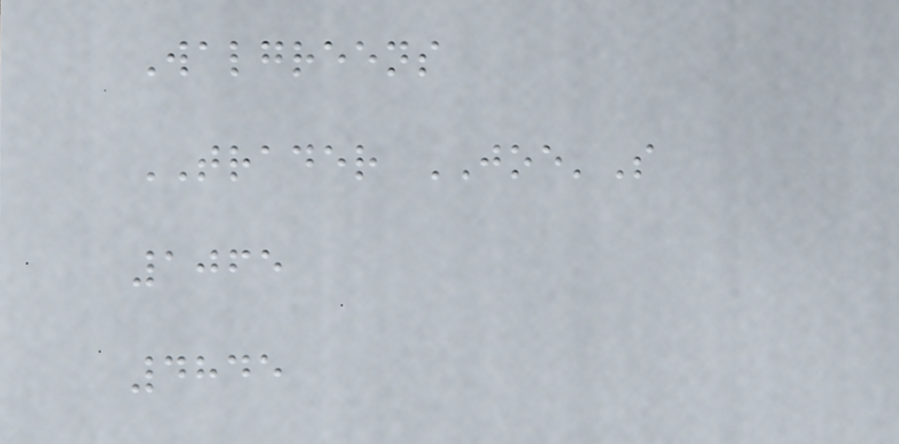Walgreens
TRADER JOE'S
1065
4845
